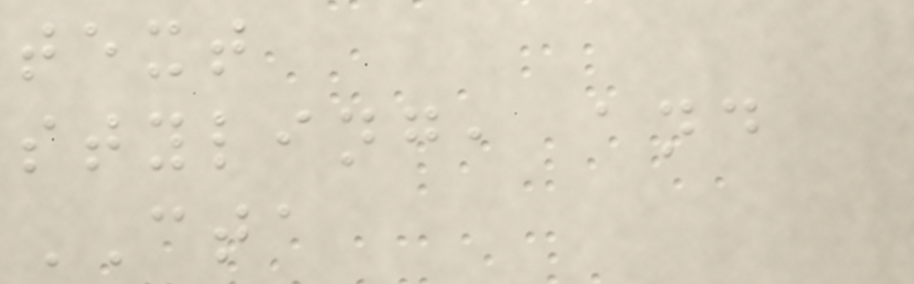text
styling, and
CTA
